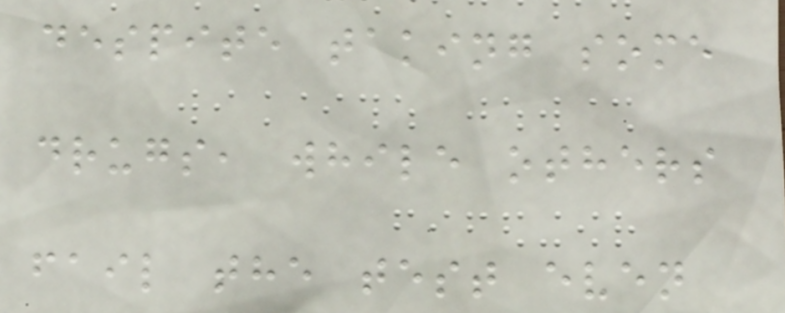despite taking some
drugs, while others
fail the test even
